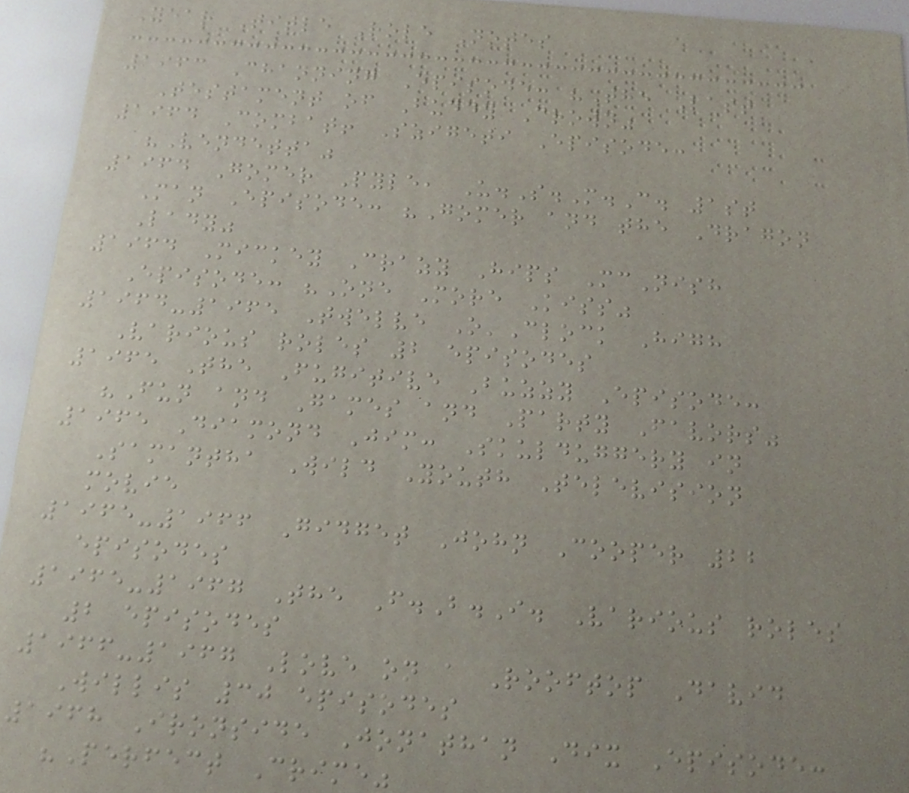Year Title Role Notes
1963 Channing Episode: "The Last
Testament of Buddy Crown"
1964 Combat! Szigeti Episode:
"Vendetta"
1964 Gomer Pyle, U.S.M.C. 1st
Man Episode: "Gomer and the Dragon
Lady"
1964 Mickey Crazy Hips McNish
Episode: "One More Kiss"
1964-1965 Twelve O'Clock High
Various roles 2 episodes
1965 The Fugitive Buzzy Episode:
"Fun and Games and Party Favors"
1965 Diamond Jim: Skulduggery in
Samantha Wild Youth Television
movie
1965-1966 Gidget John Cooper 22
episodes
1965-1967 The F.B.I. Various roles
2 episodes
1966-1967 Love on a Rooftop David
Willis 30 episodes
1968 Ironside Jonathan Dix Episode:
"Perfect Crime"
